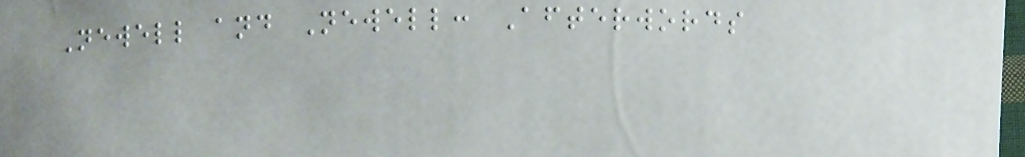Newell and Newell: Afterwords
